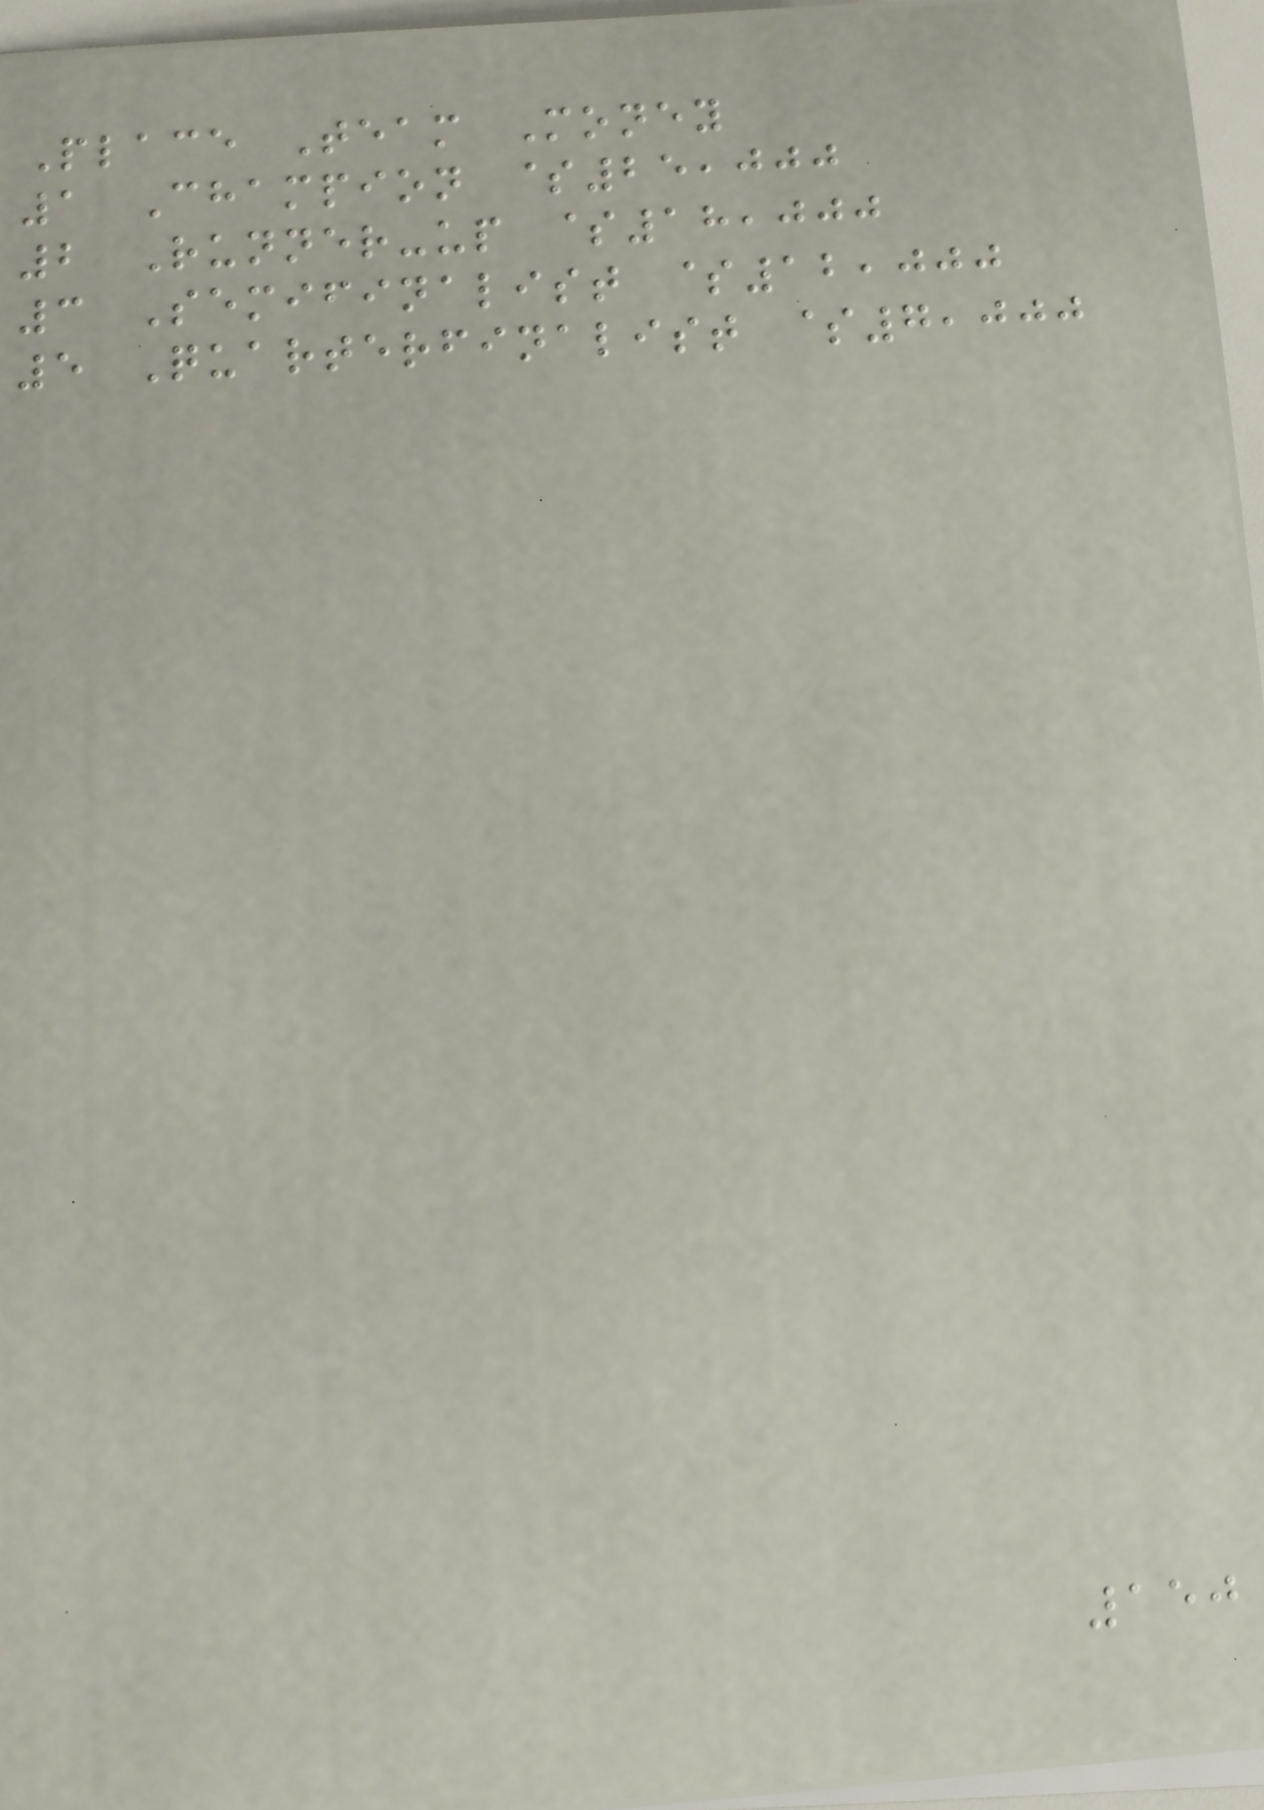Place Team Money
1 Champion $25,000
2 Runner-up $18,000
3 Semifinalist $12,000
5 Quarterfinalist $7,000
150
